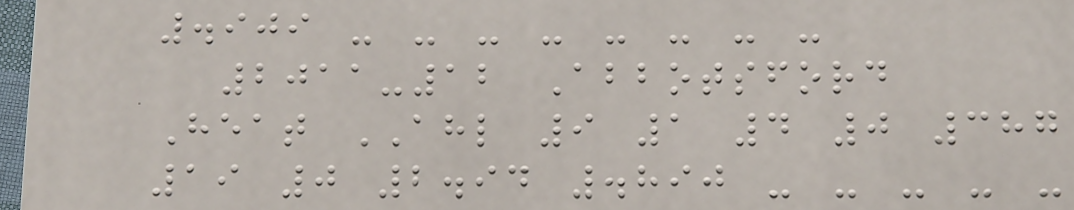.909 - - - - - - - -
2011-12 Abbotsford
Heat AHL 9 1 4 0 387
19 0 2.94 .890 - - - - -
